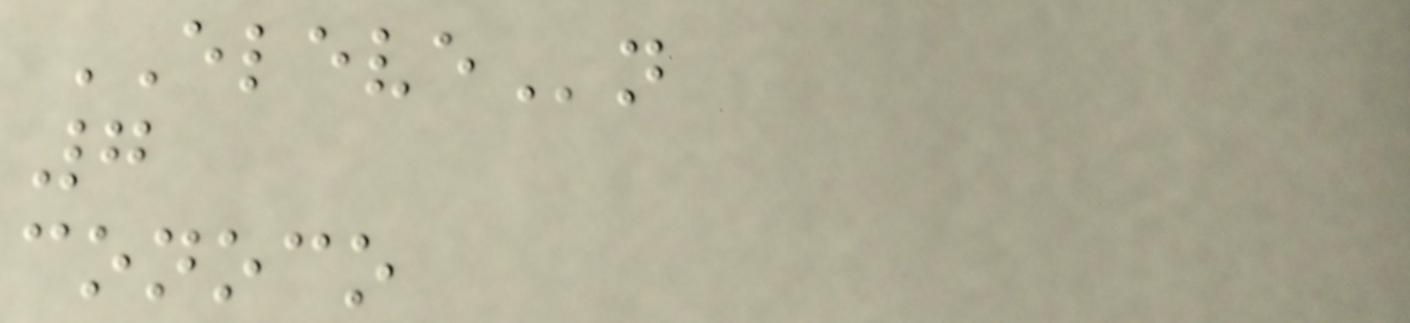ELEVEn
7
conoco
